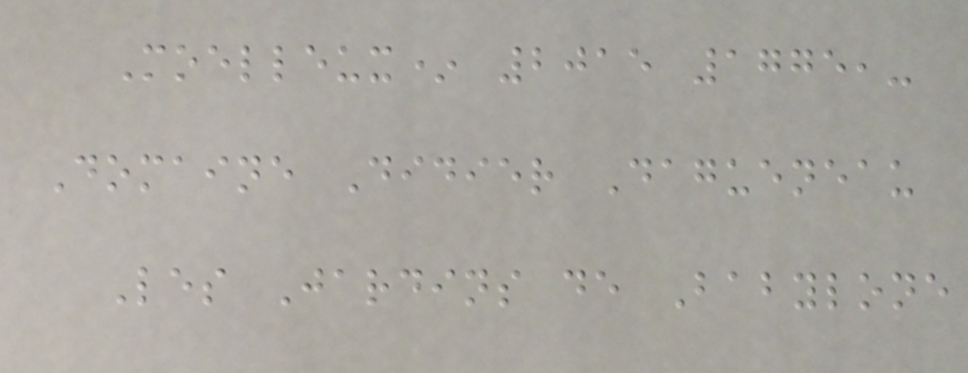Moelleux* 2015 1775,-
Domaine Didier Dagueneau
Les Jardins de Babylone
